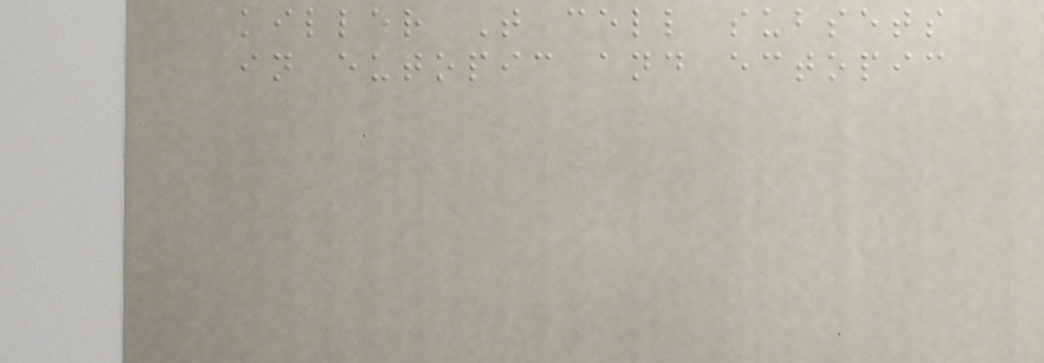killer T cell subsets
in eutopic and ectopic
